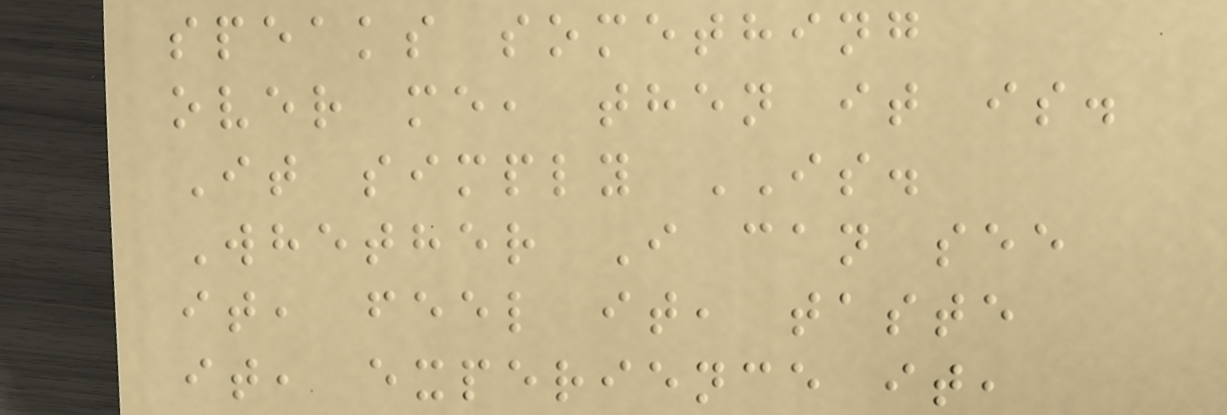speaks something
over me, then it is.
It simply IS.
Whether I can see
it, feel it, taste
it, experience it,
